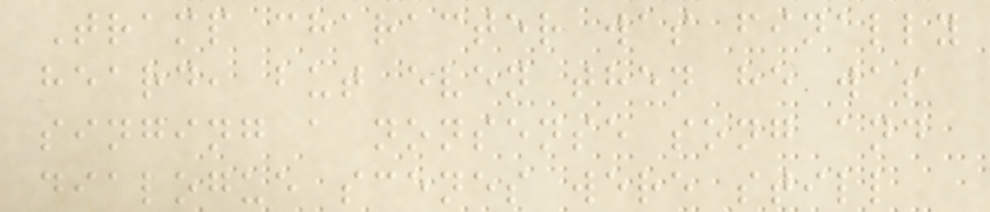Tramp character was finally
heard, but even then he was
singing a nonsense song and
dialogue scenes were still
